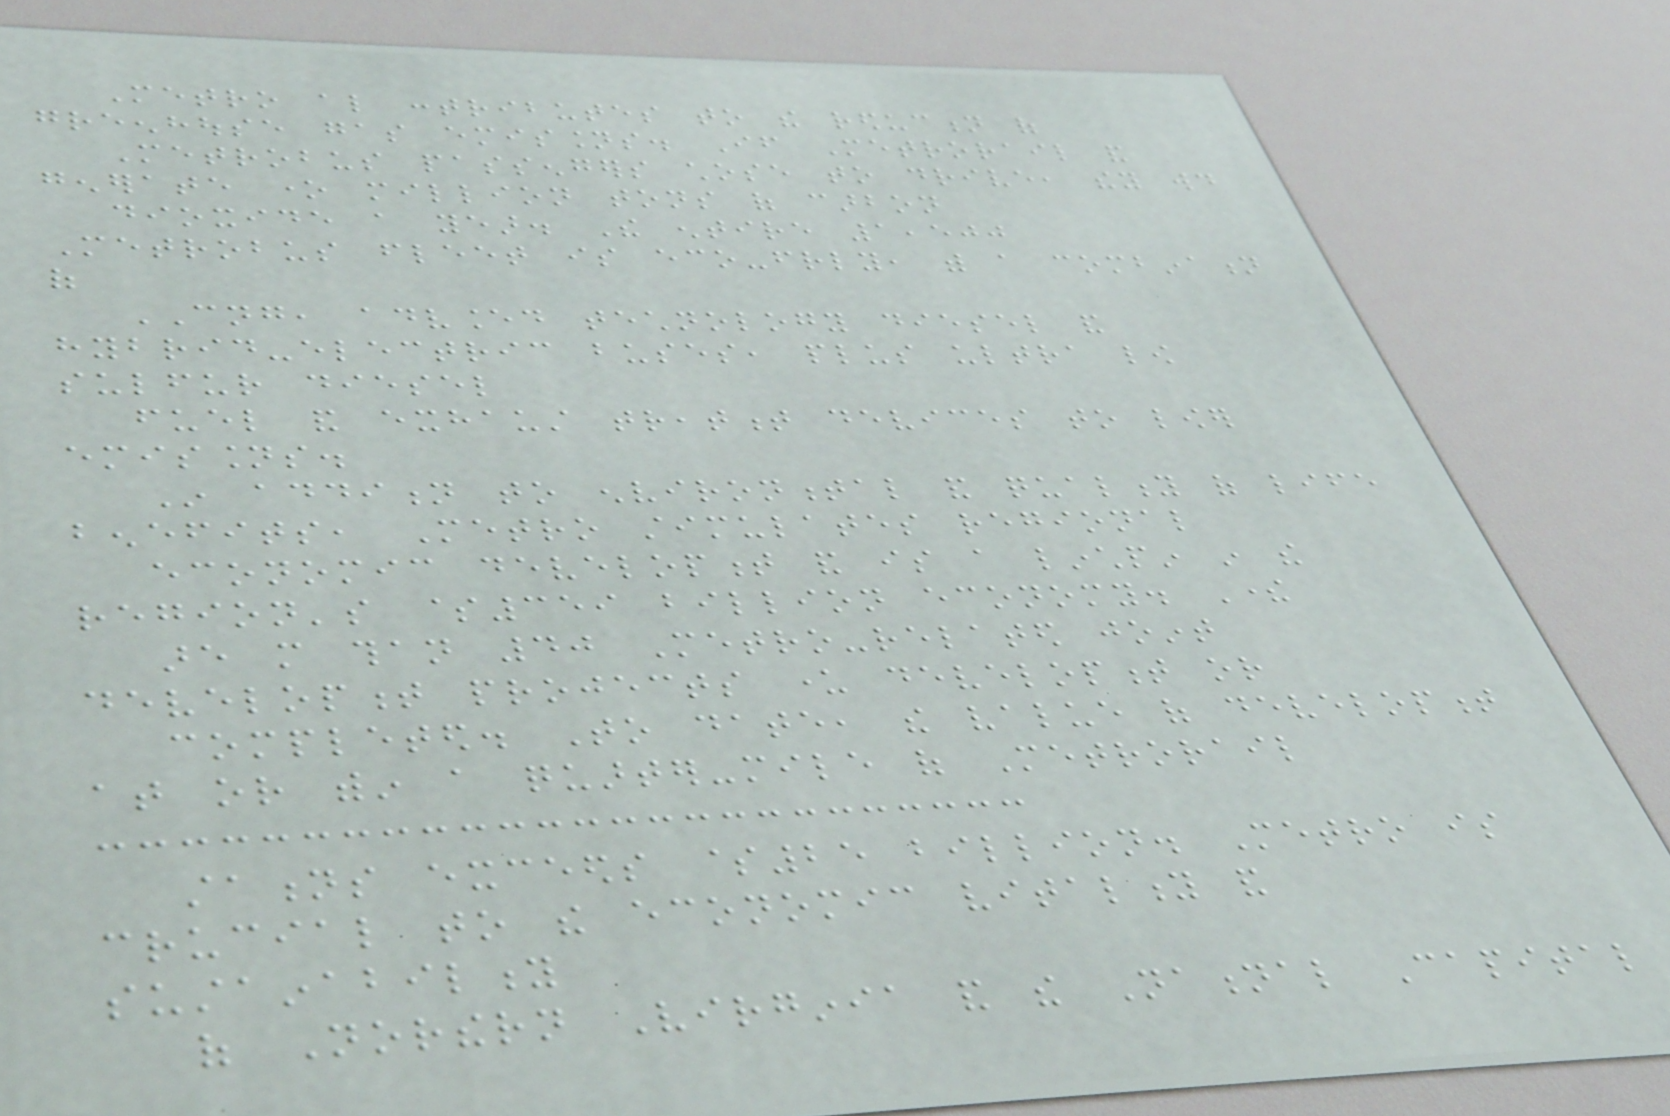Metro also contributes to the reduction of
greenhouse gas emissions. If Metrorail and
Metrobus passengers chose to drive, they would
generate one million tons of carbon
dioxide a year. The entire 1,500
Metrobus fleet is eco-friendly, with a combination
of
CNG, advanced technology diesel and
hybrid-electric buses, plus ultra low
sulfur diesel
fuel and exhaust treatment devices to lower
emissions.
In addition to environmental and quality of life
benefits, Metro stimulates regional
economic development and is a linchpin in the
region's $359 billion economy. There
are more than 40 Metro-related joint
development projects under development or
completed. To date, the value of development
at or within a quarter-mile of Metrorail
stations exceeds $25 billion. Metro is
crucial to the economic vitality and
sustainability
of Northern Virginia and the National Capital
